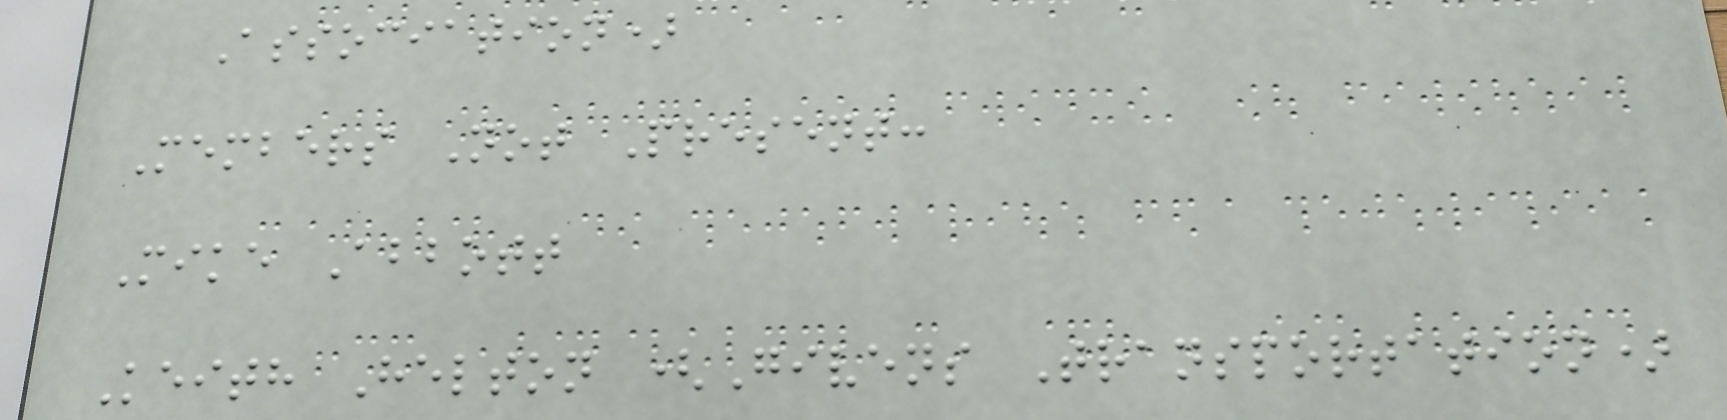Association)
Members Not Present:
Mike Abbott
Keith Helton (Givens Transportation)
